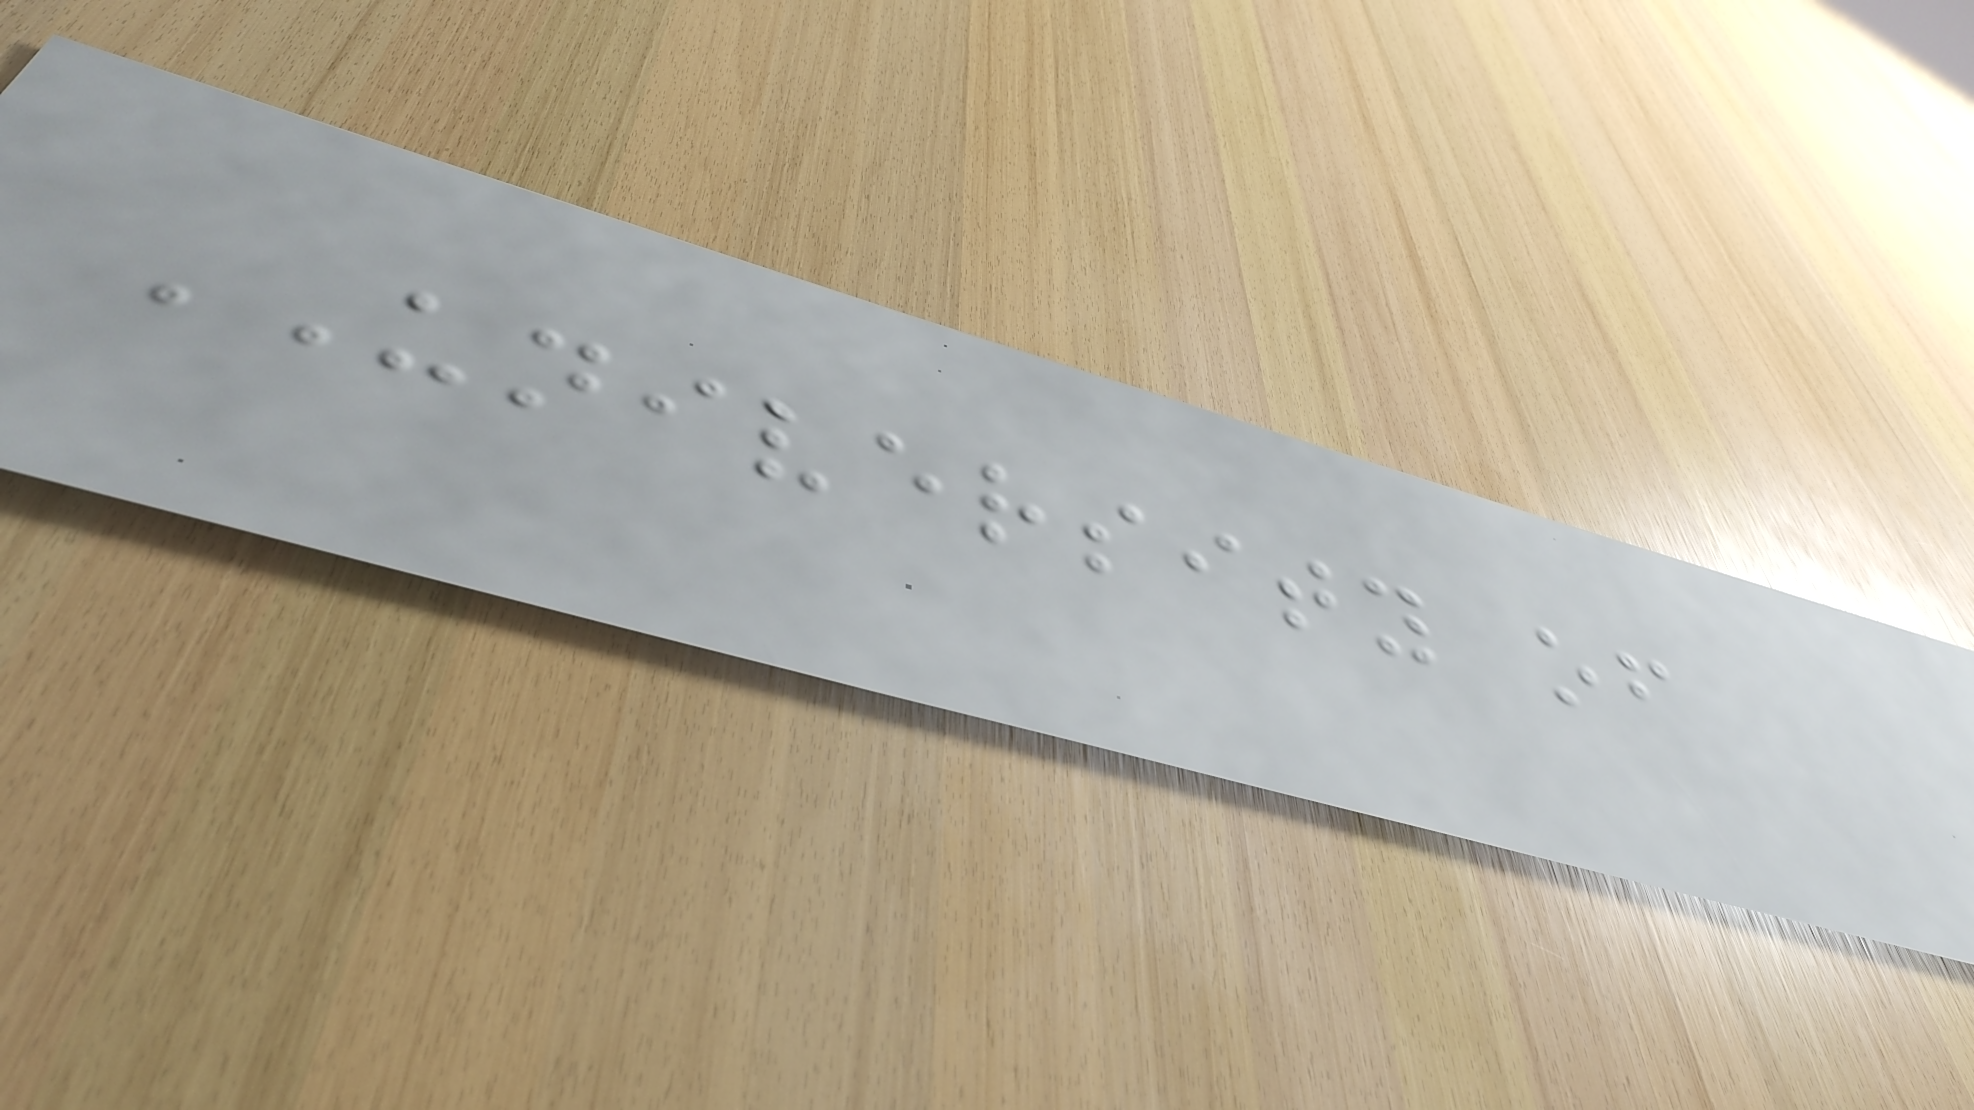UNIVERSITY of
